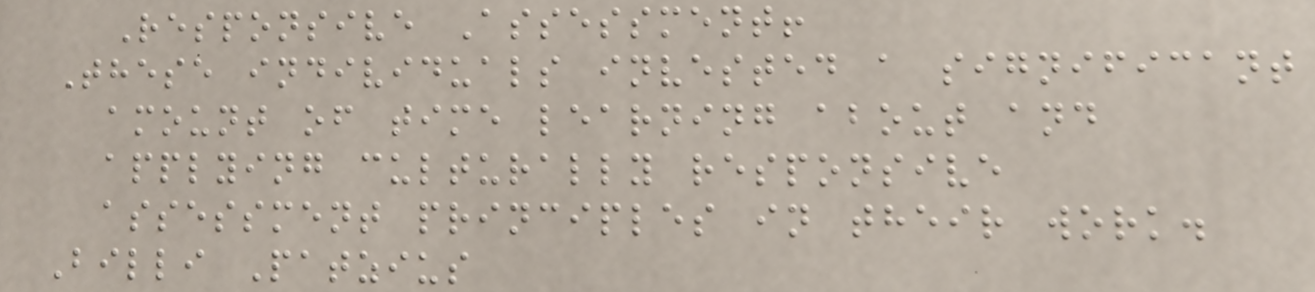Responsive Assessment!
These individuals invested a significant
amount of time learning about and
applying culturally responsive
assessment principles in their work.
Billi Patzius
